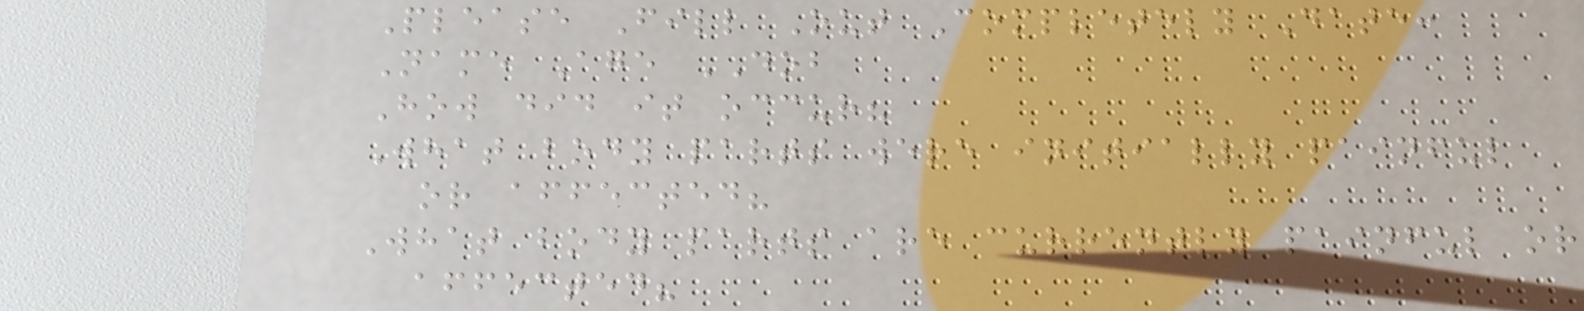Please Fill Out Completely Date:
Name Age DOB
How did it occur?
What body parts were initially painful
or affected?
What body parts are currently painful or
affected?
